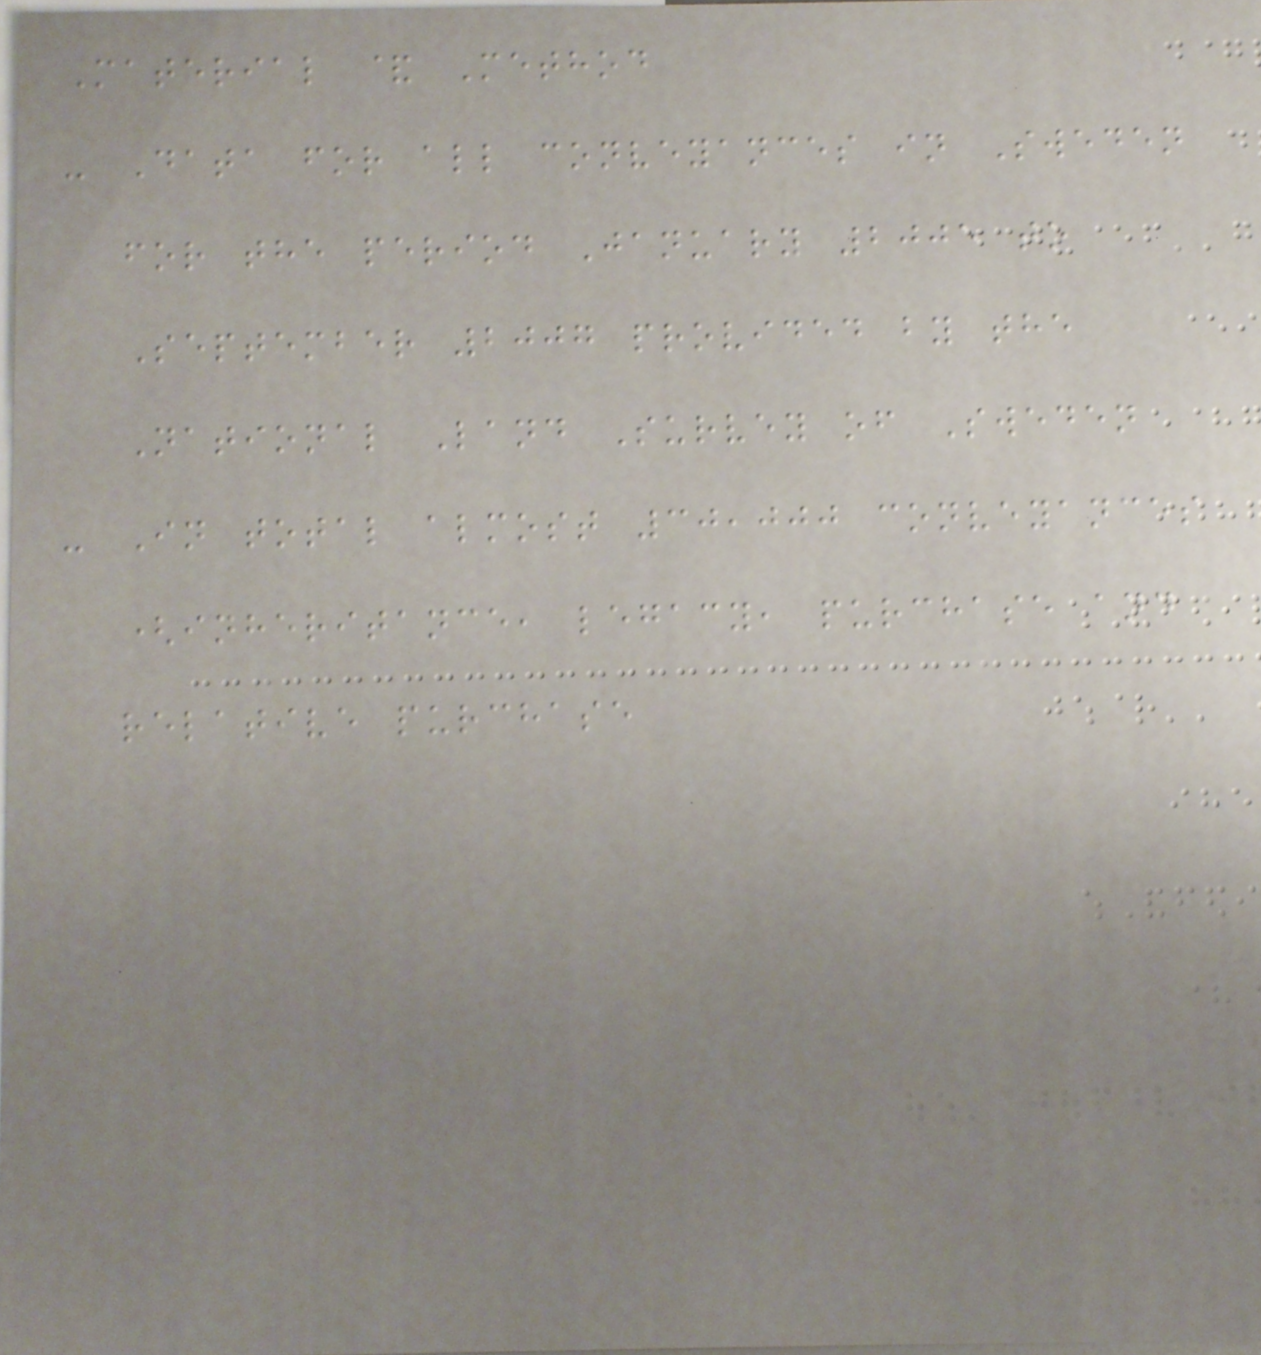Material & Method
- Data for all conveyances in Sweden
for the period January 2005 to
September 2007 provided by the
National Land Survey of Sweden
- In total almost 30,000 conveyances
(inheritance, legacy, purchase and
relative purchase
